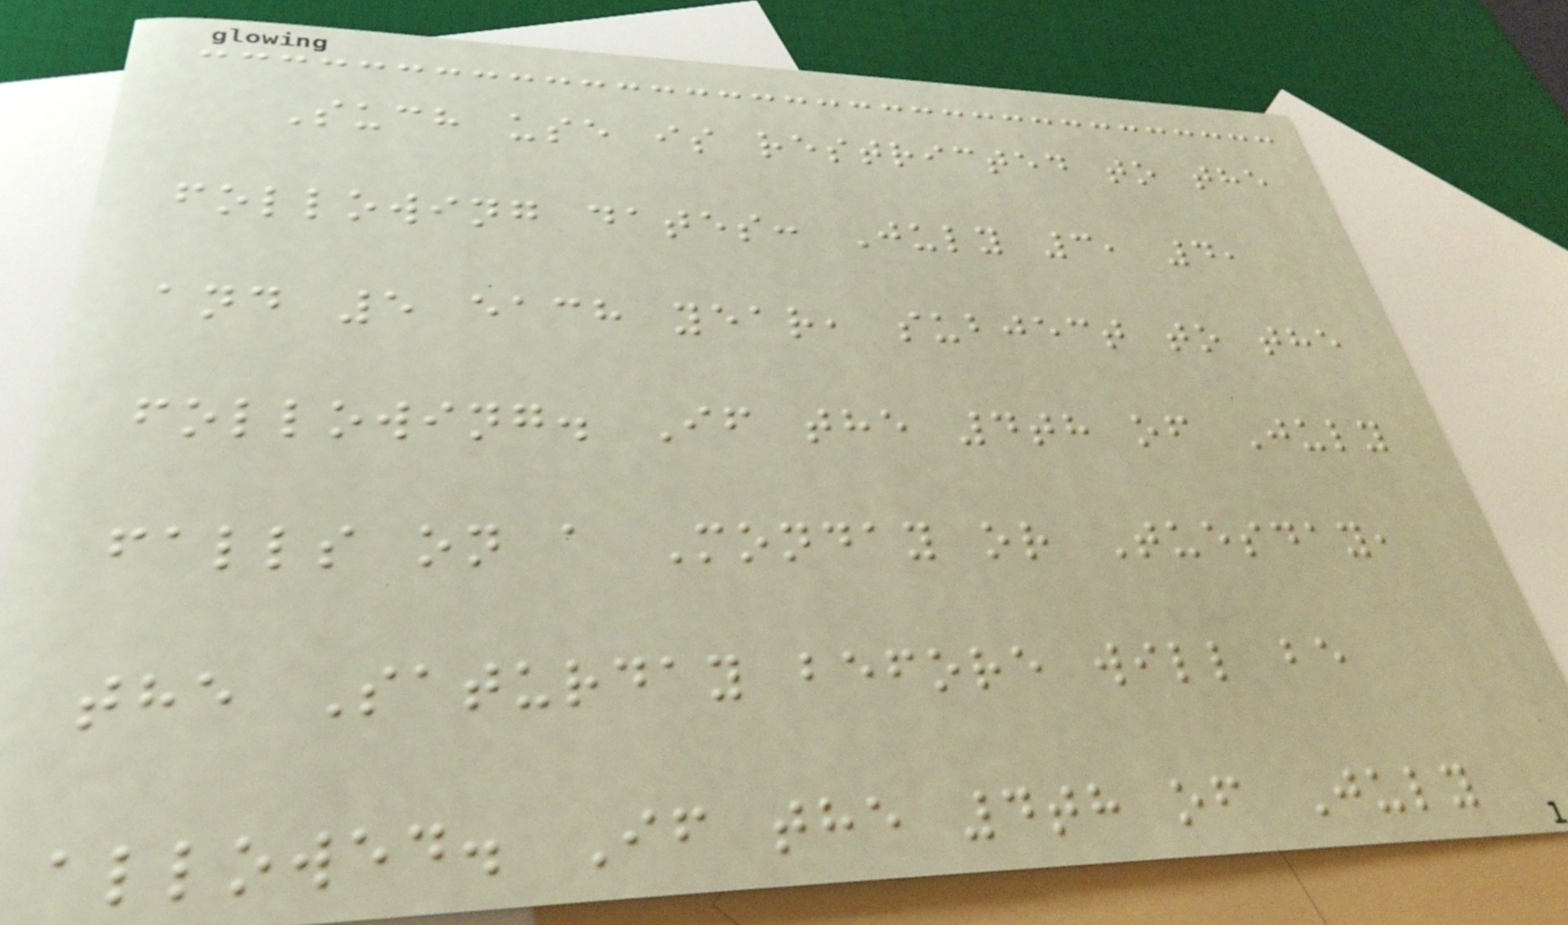Such use is restricted to the
following dates: July 3, 4,
and 5 each year, subject to the
following. If the 4th of July
falls on a Monday or Tuesday,
the Saturday before will be
allowed. If the 4th of July
